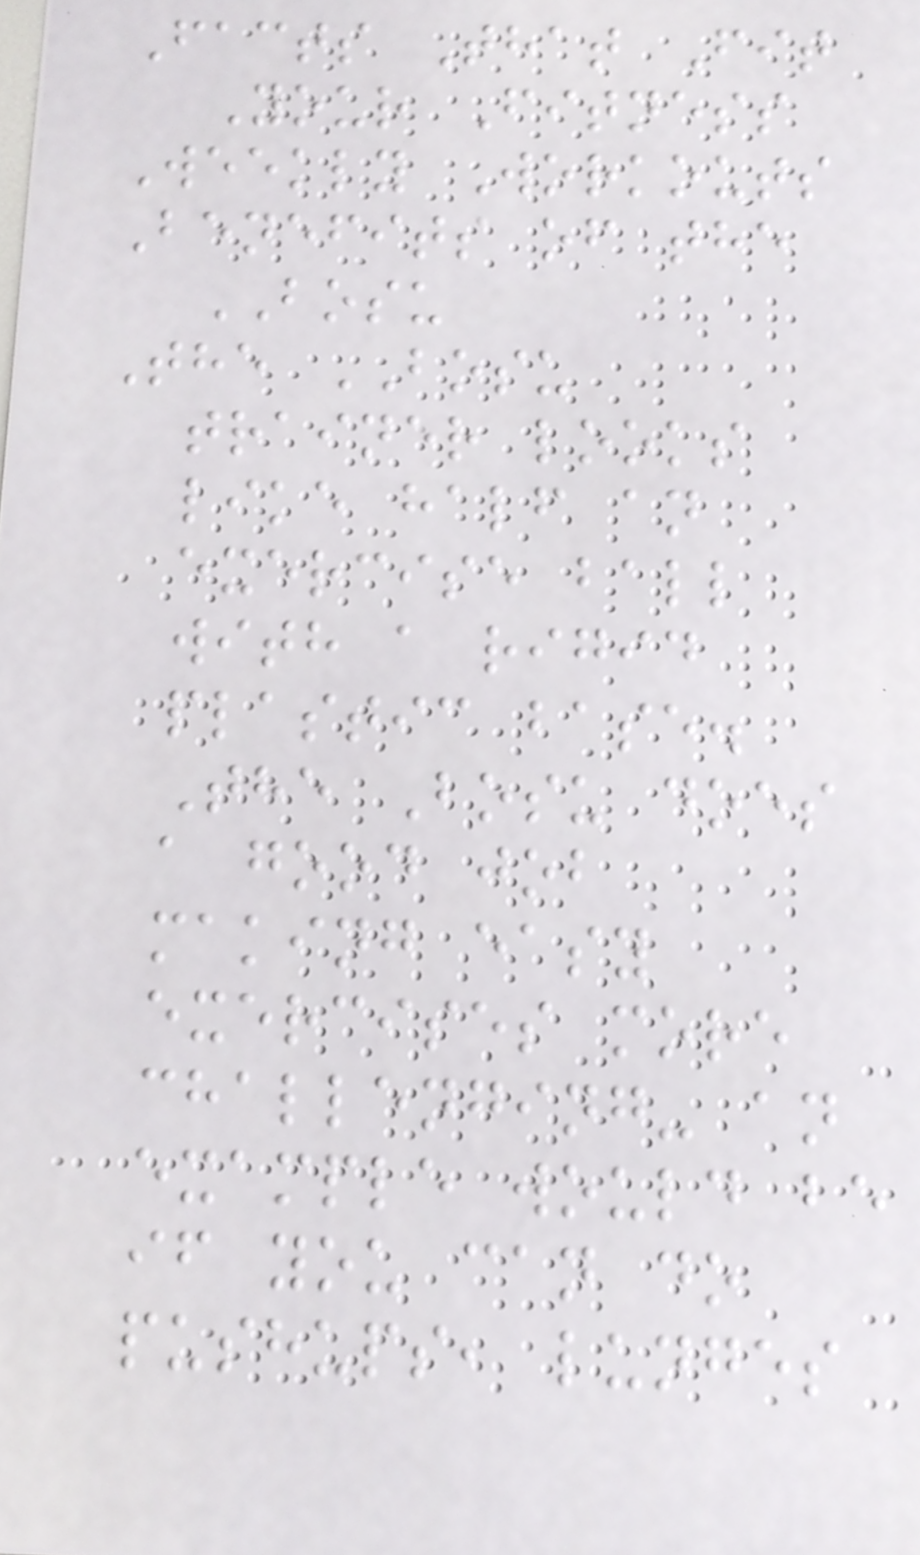Facts That Fit
Your Fitness
Weekly Workouts
Benefits of the
BOSU
The BOSU
trainer looks
like half an
exercise ball
with a rigid
plastic base.
The Bosu does
a good job
making easy
exercises more
challenging- an
example would be
if you can do
pushups, lunges
